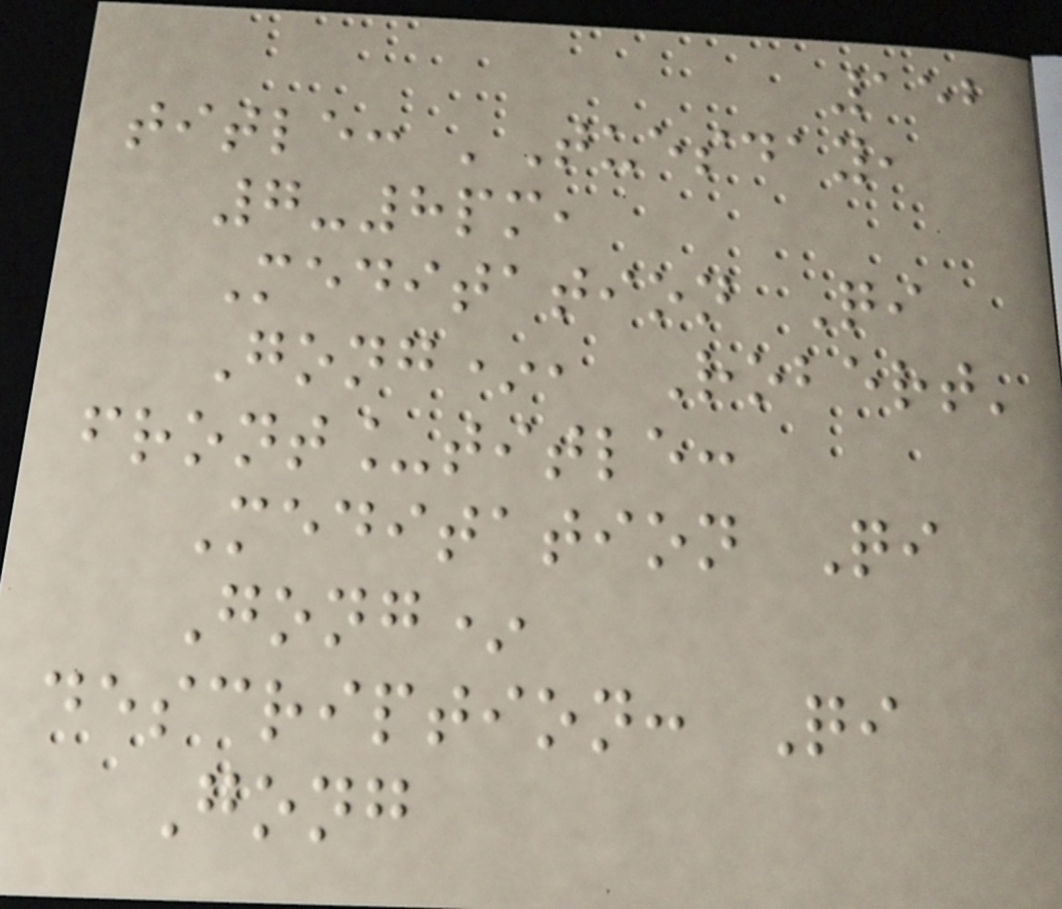152
title: 'Tuesday,
7-8pm,
Meditation Qi
Gong*, Robert'
front_title:
Meditation Qi
Gong*
description: Qi
Gong
